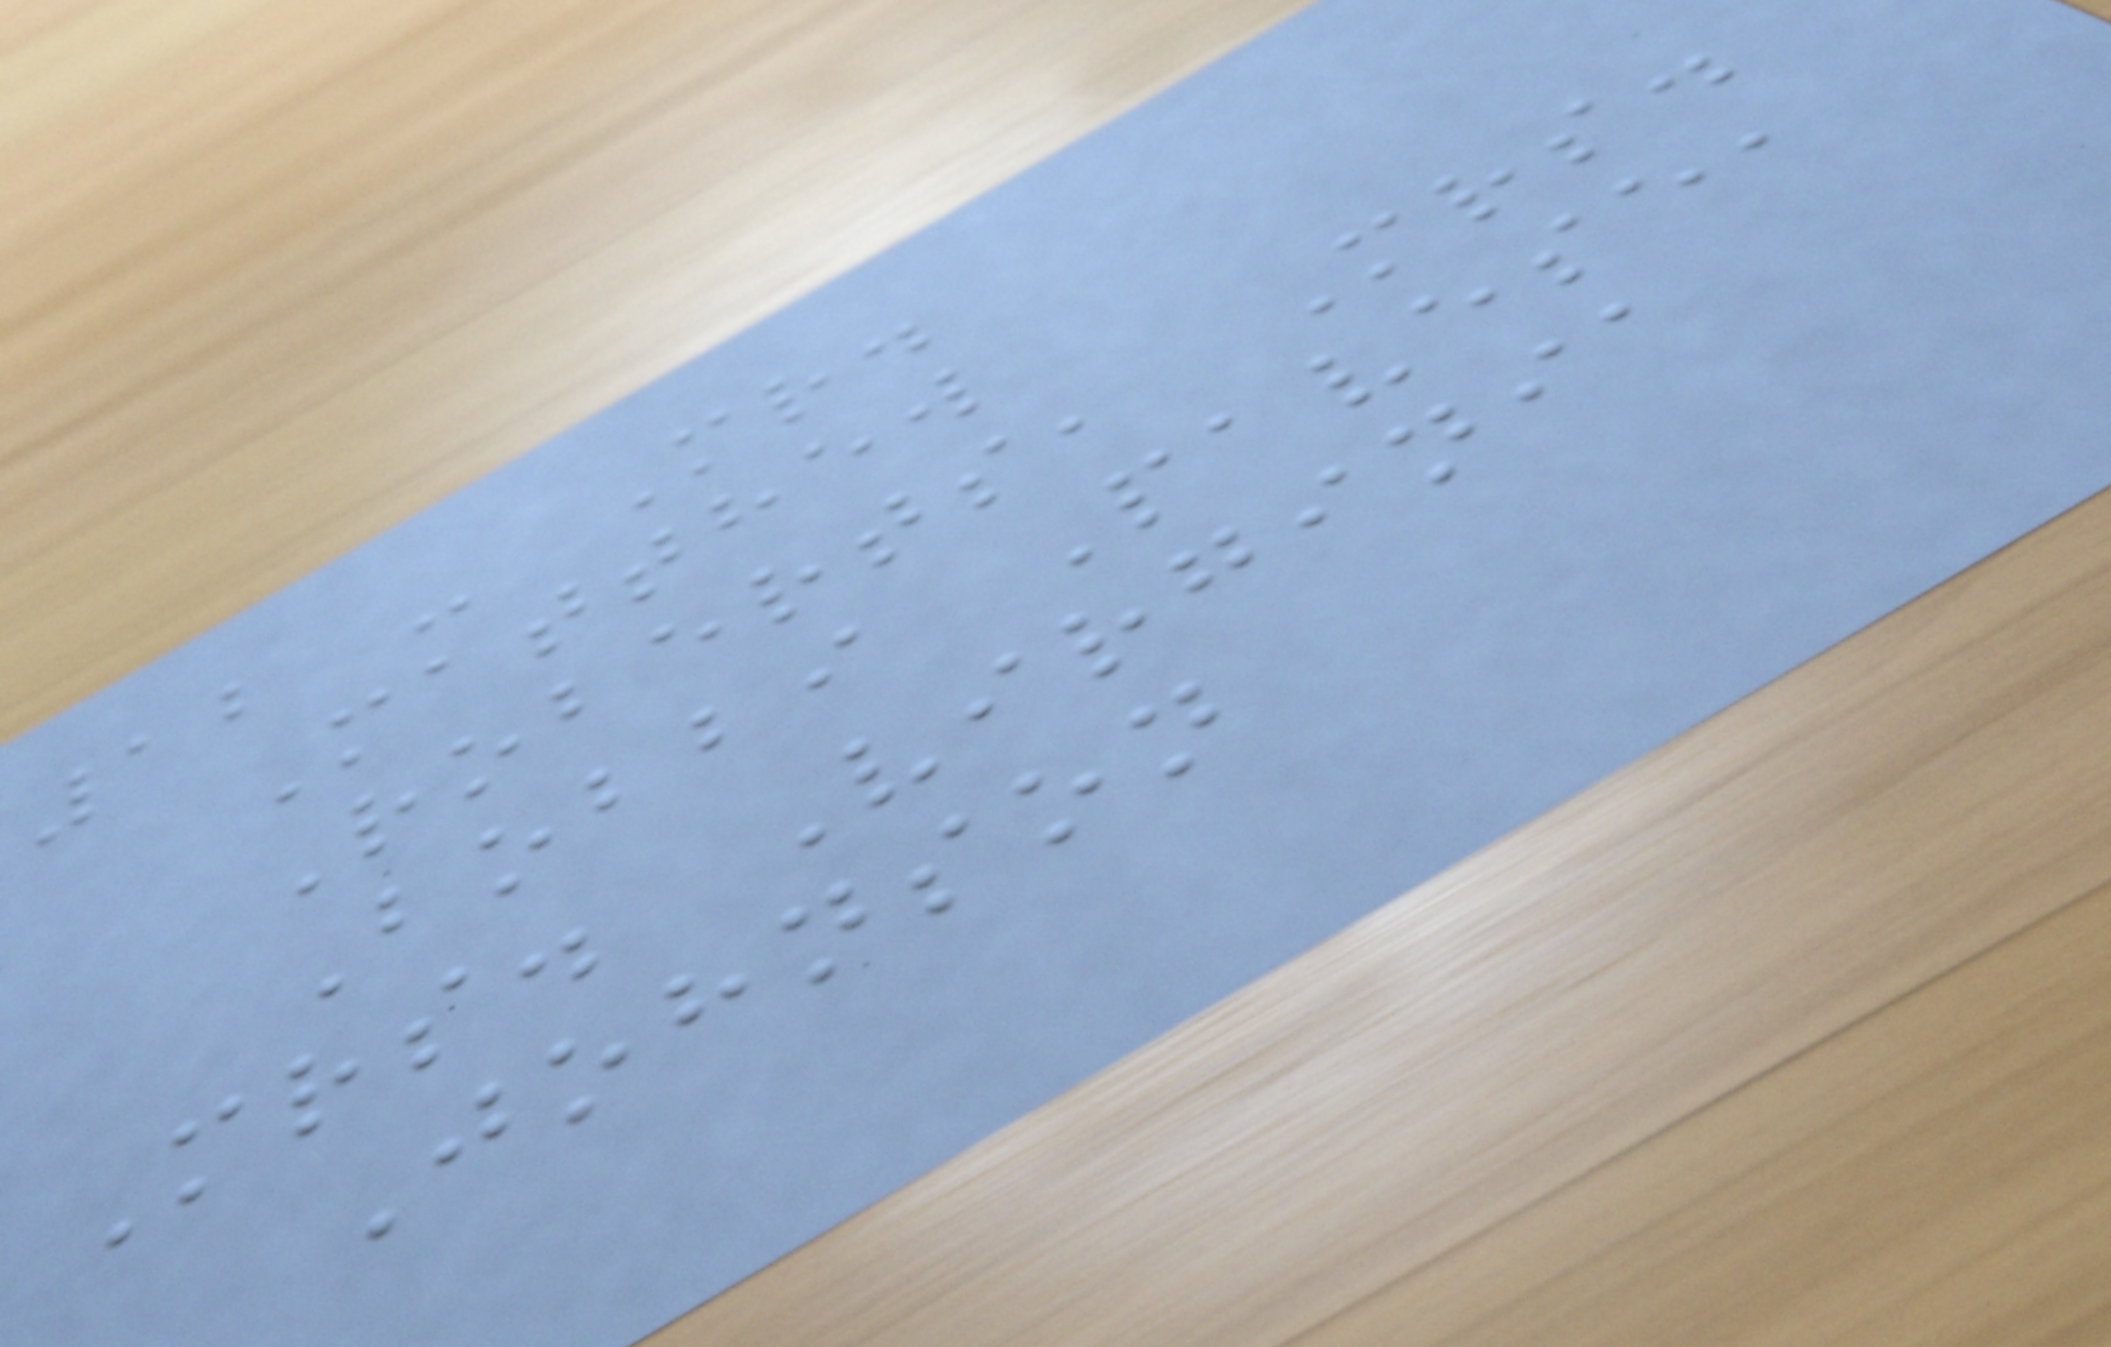12 - Mr.
Matthew
Roberts, Mrs.
Bobbi Pavese,
Mrs. Virginia
Johnson
